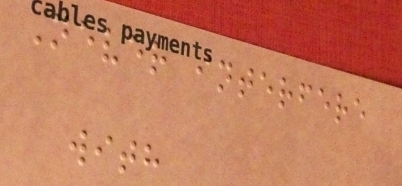Never interfere
with
